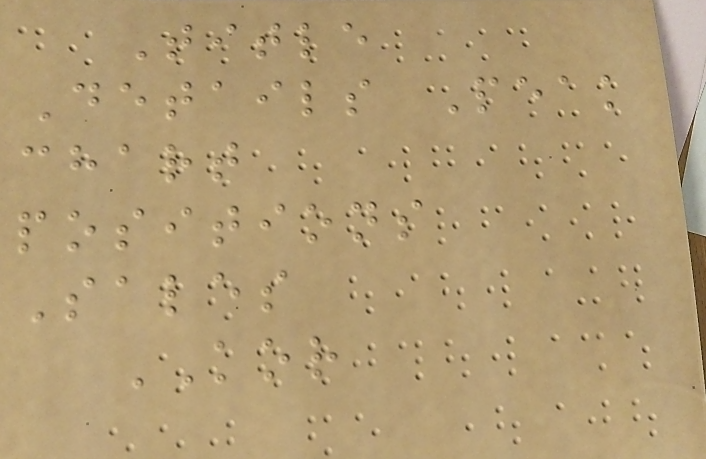Title
Details Peak
chart
positions
Sales
KOR
